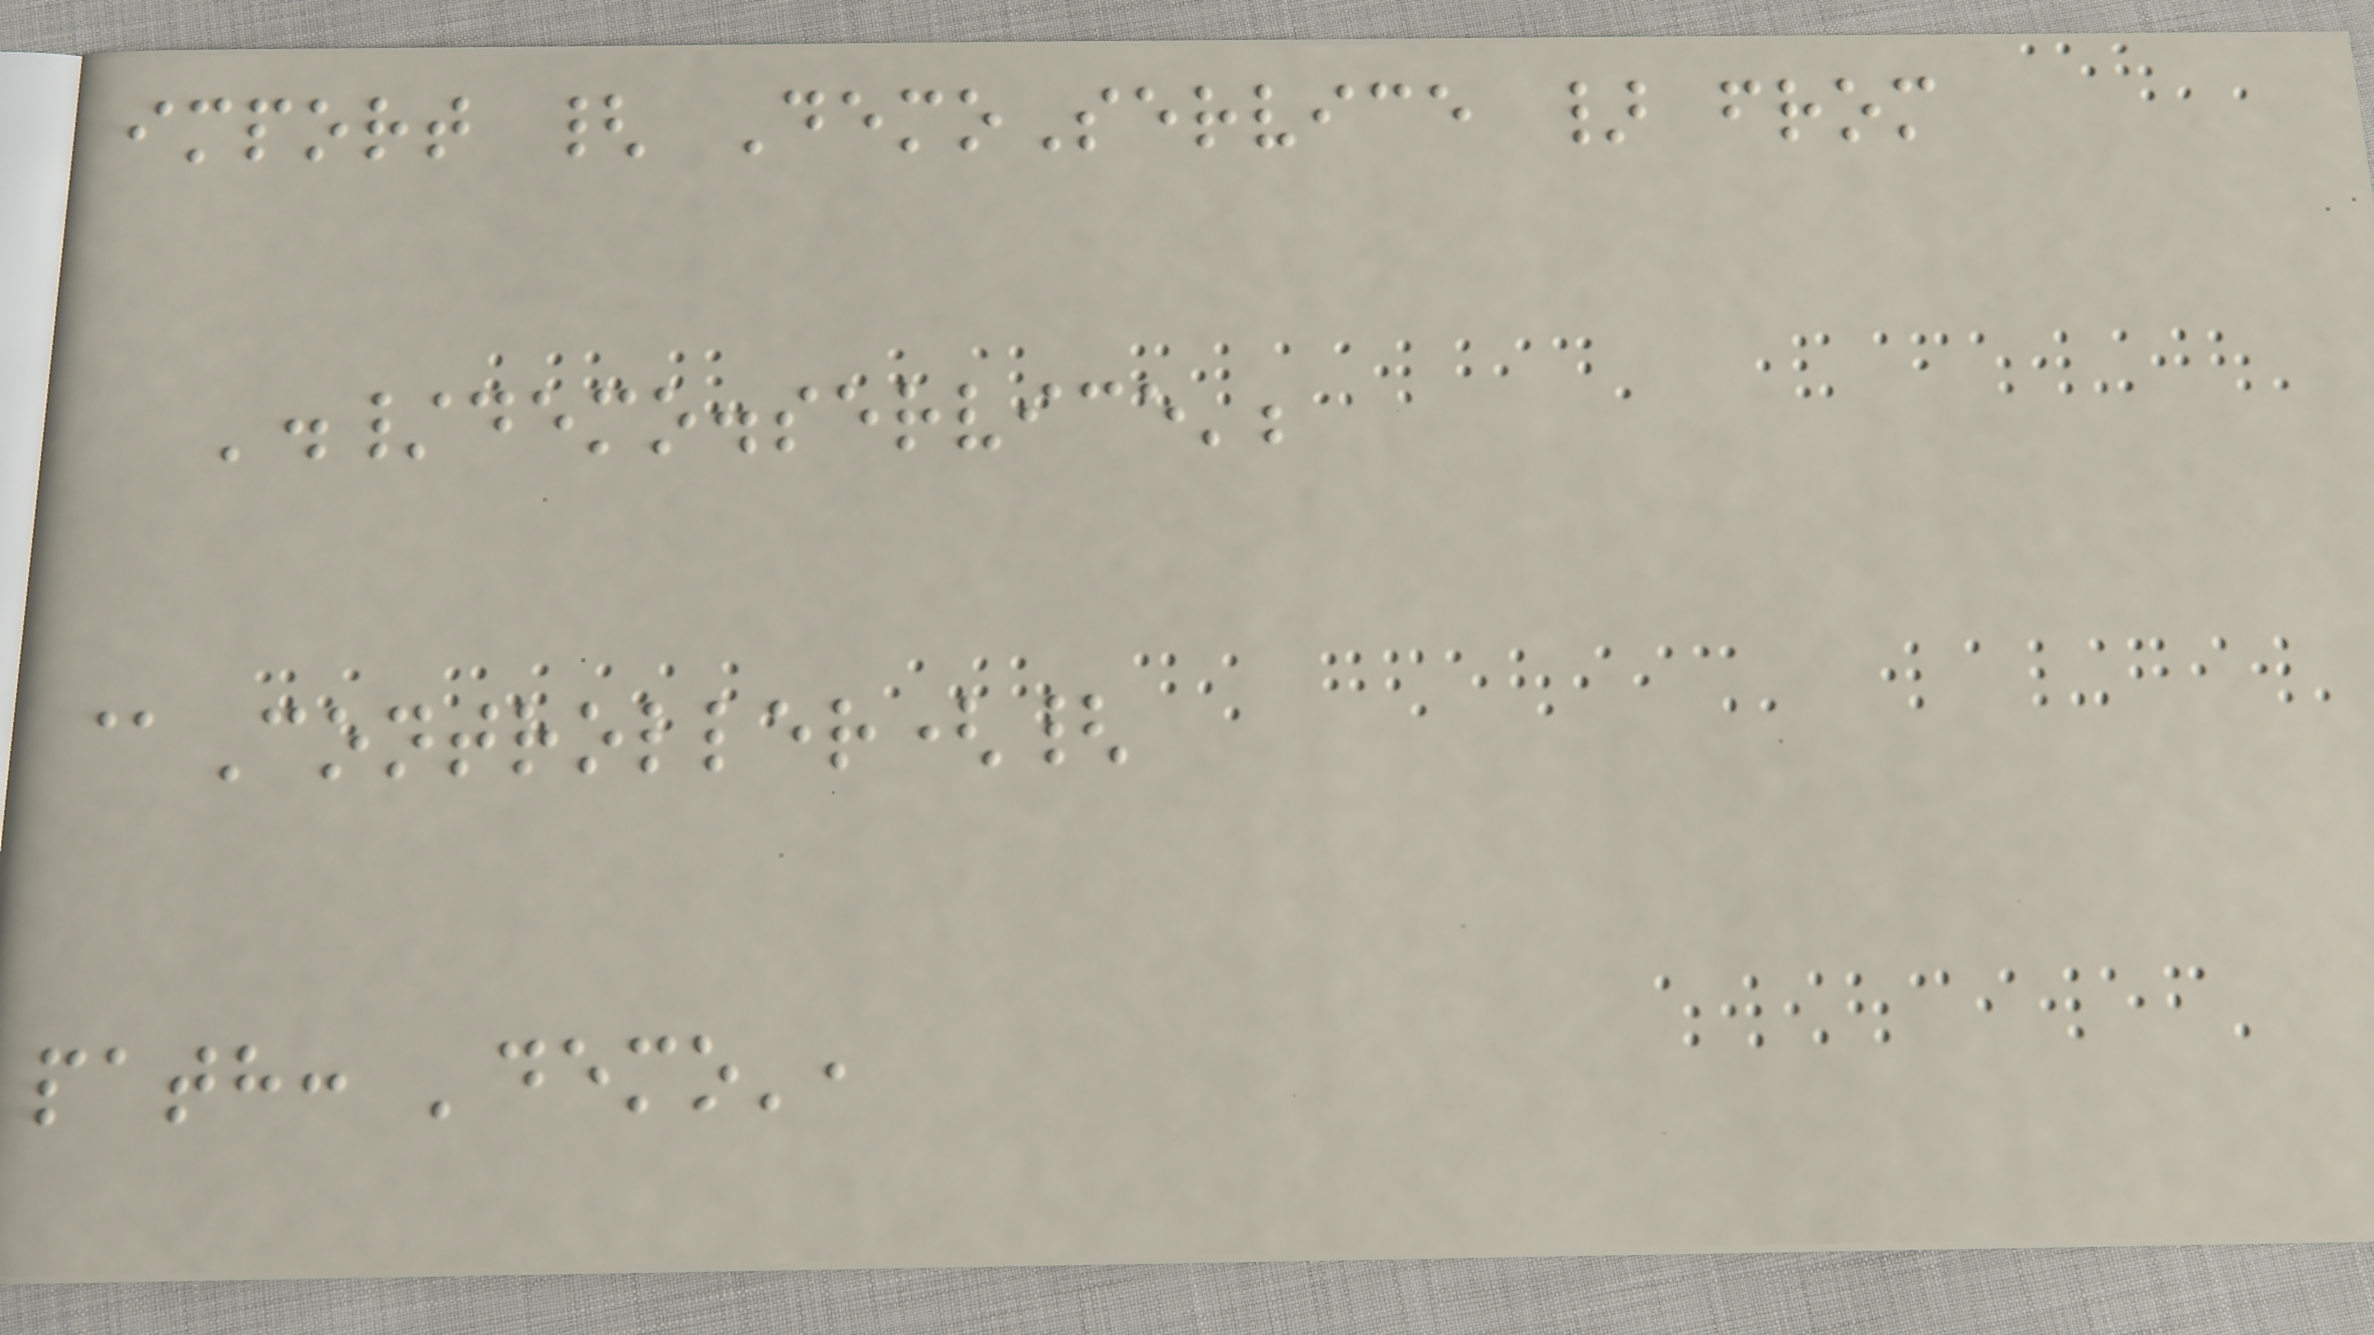import { DemoService } from
'./demo.service';
@Controller({
path: 'demo',
